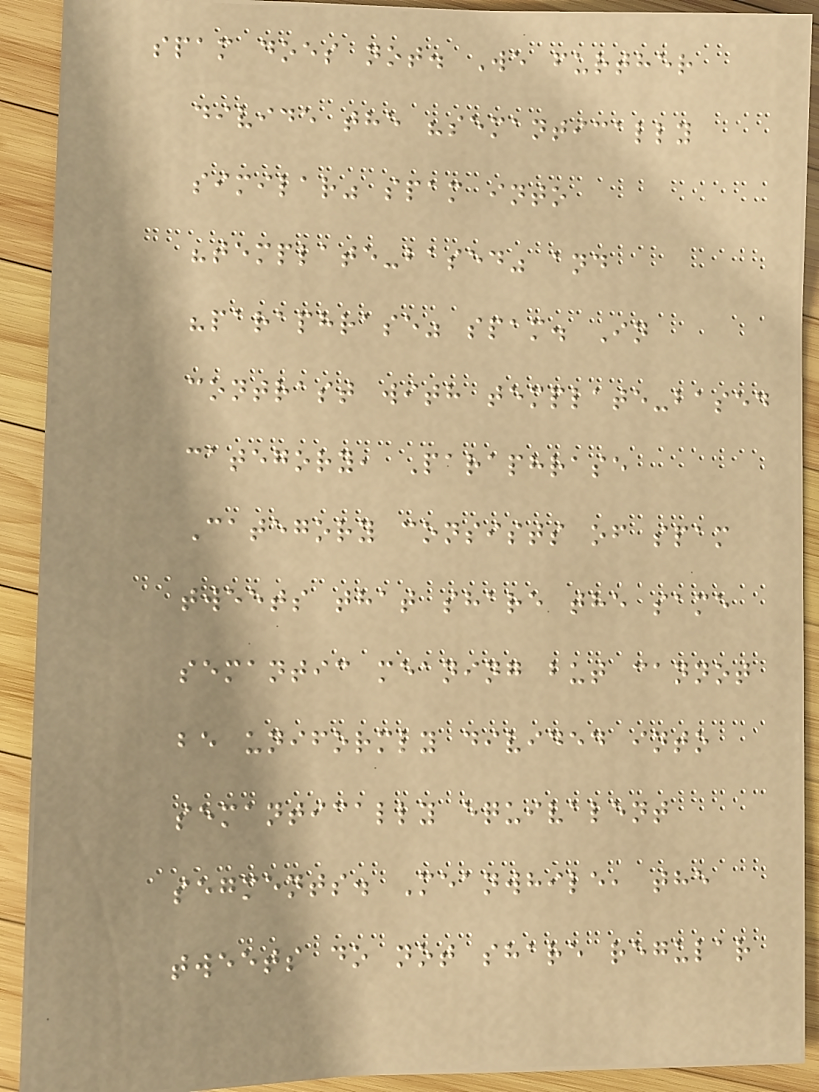spam does not. We further
divide the "semantically
similar" spam into
"template-based" and
"paraphrase" spam. In
contrast with template-based
category, Paraphrase
Category consists of spam
tweets that share the same
semantic meaning but cannot
be uniformly divided into
semantically equivalent
segments. Meanwhile, the
tweets do not share regular
